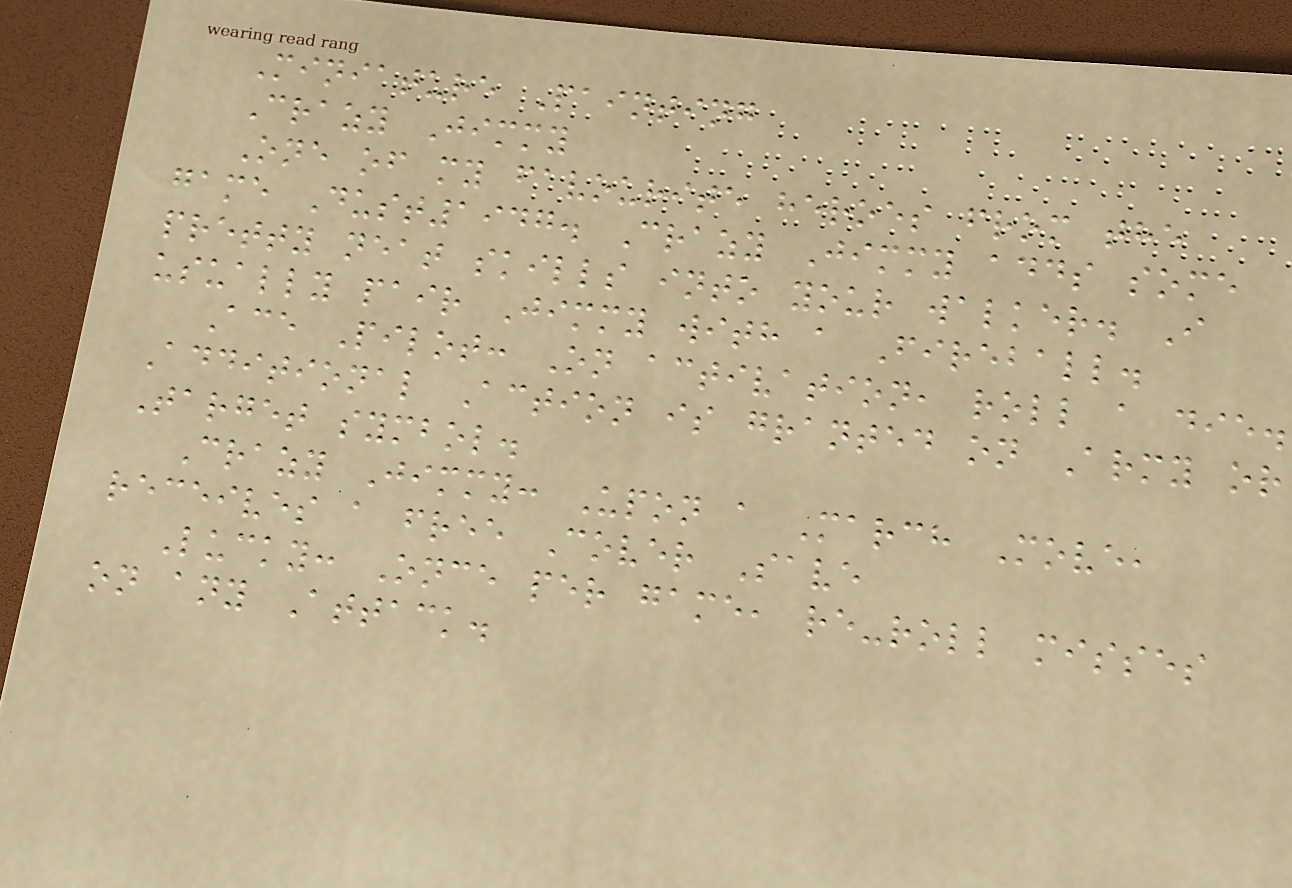Miniature Painting
Crazy Jimmy
One of my favourite heroes from the
game Dust1947. Crazy Jimmy adds some
pretty neat skills into your walker. I
usually pair Jimmy with a Fireball.
Ace Pilot: On activation, roll a die.
Additional Action is granted on Army or
Target symbol.
Crazy Jimmy: Upon a March Move,
receives a free Cover Save
Lucky: Once per game, re-roll misses
on any Attack.
